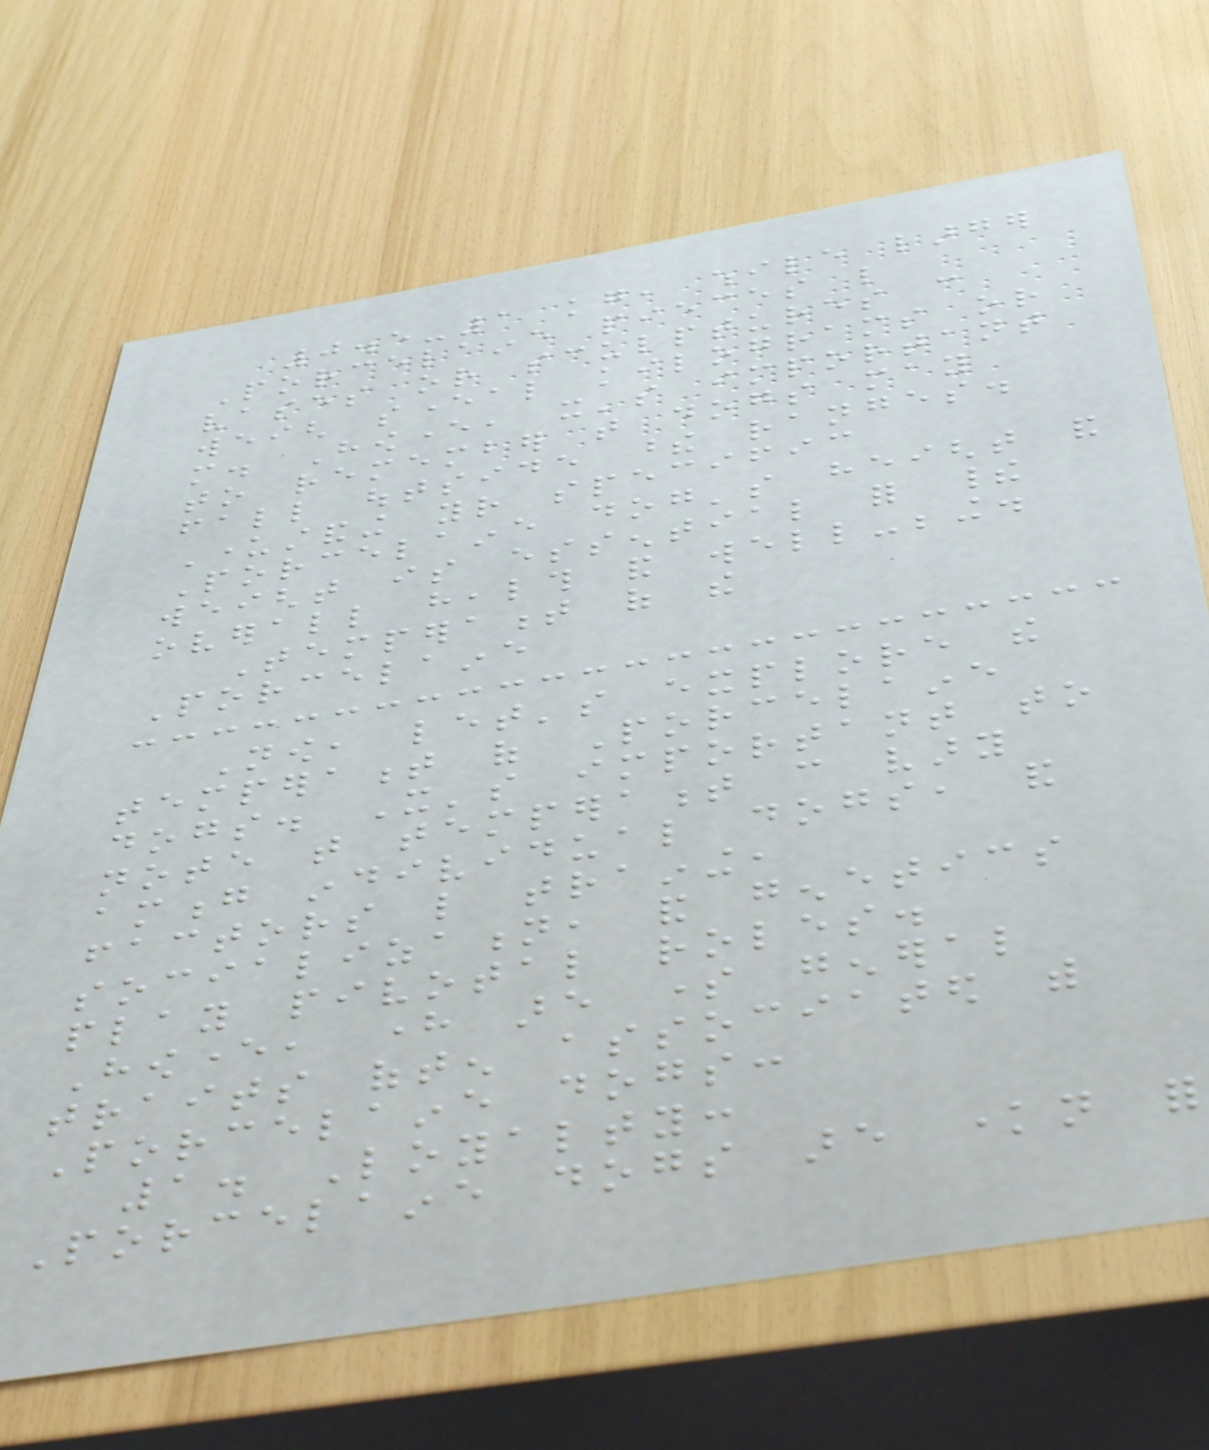0.5-1 kg, while larger
Porcelaine pieces like
vases or sculptures can
weigh several kilograms or
more. However, it's important
to remember that dogs may
fall outside these ranges.
Understanding your specific
Porcelaine dog's height and
weight is essential for their
overall health and well-being.
Temperament of the
Porcelaine
Now, let's explore the
temperament of Porcelaine
dogs. It's important to
note that temperament can vary
among individual dogs, and
factors like training,
socialization, and genetics
play pivotal roles.
However, here are some general
traits often associated with
Porcelaine dogs:
1. Loyalty:
Porcelaine dogs are known for
